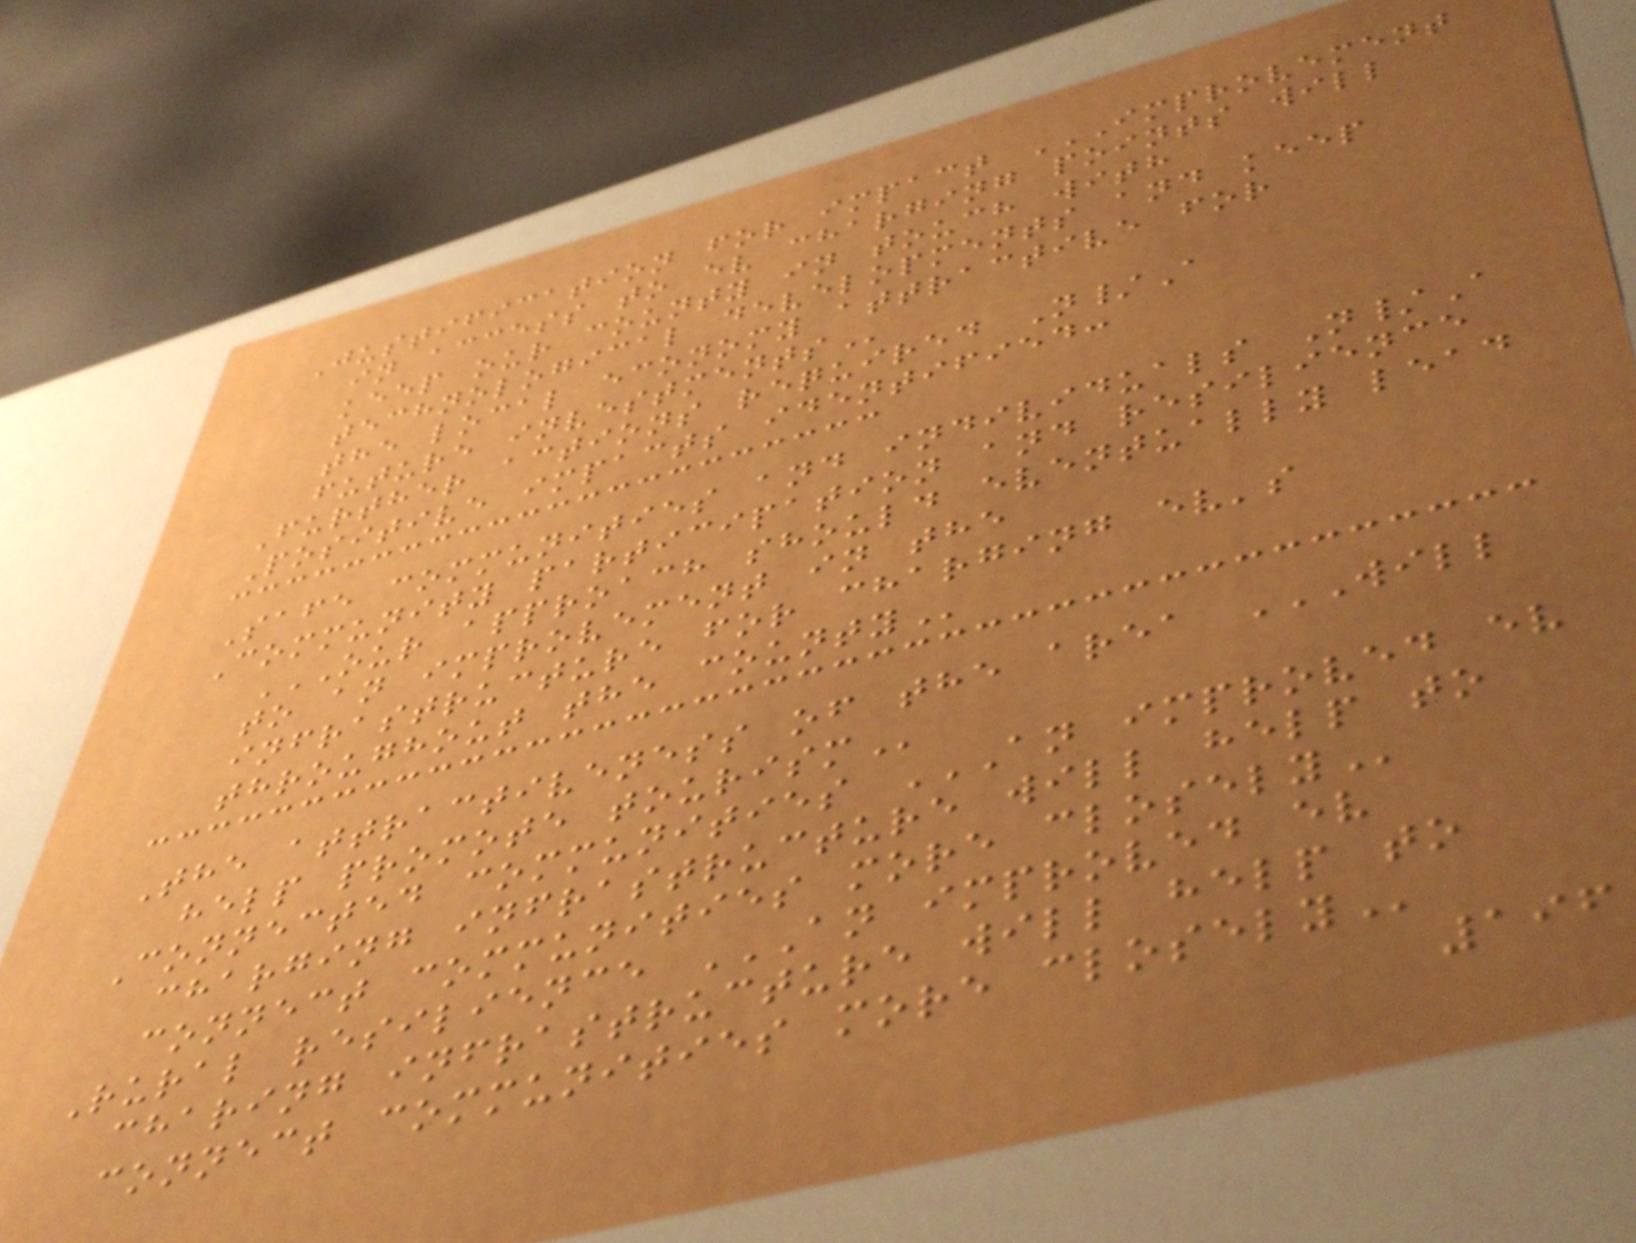Justification for impact IMPROVEMENT
IN ACCESS TO EV CHARGING POINTS WILL
KEEP OUR COUNTY IN TOUCH WITH
TECHNOLOGICAL DEVELOPMENTS AND KEEP
THE LOCAL ECONOMY ATTRACTIVE FOR
FUTURE INVESTMENTS
Further actions required N/A
Positive impacts identified:
Safe communities and individuals N/A
Community participation and resilience
OUR APPROACH SHOULD EVENTUALLY LEAD
TO AN IMPROVEMENT IN THE
INFRASTRUCTURE FOR CHARGING EV'S
THROUGHOUT THE COUNTY
The attractiveness of the area WILL
HELP PROMOTE TOURISM
Connected communities AN IMPROVED EV
CHARGING INFRASTRUCTURE WILL HELP TO
CONNECT COMMUNITIES MORE CLOSELY
Rural resilience AN IMPROVED EV
CHARING INFRASTRUCTURE WILL HELP TO
CONNECT COMMUNITIES MORE CLOSELY
196
